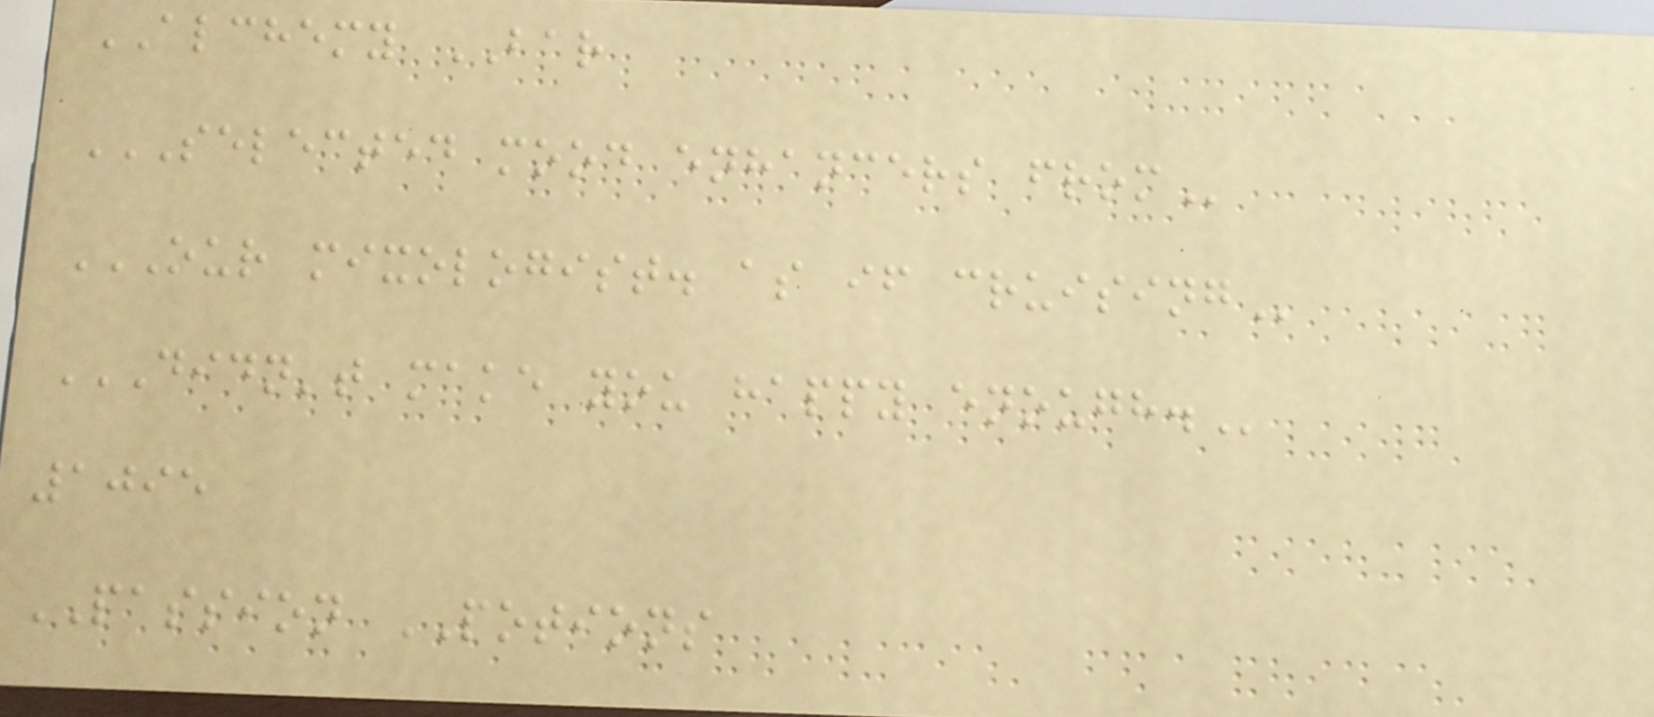ALCHEMY BAR
SELECTED MOOD ENHANCERS FROM
OUR MIXOLOGIST. AS IF CRUISING
DIDN'T MAKE YOU HAPPY ENOUGH.
1095
PASSION POTIONS
